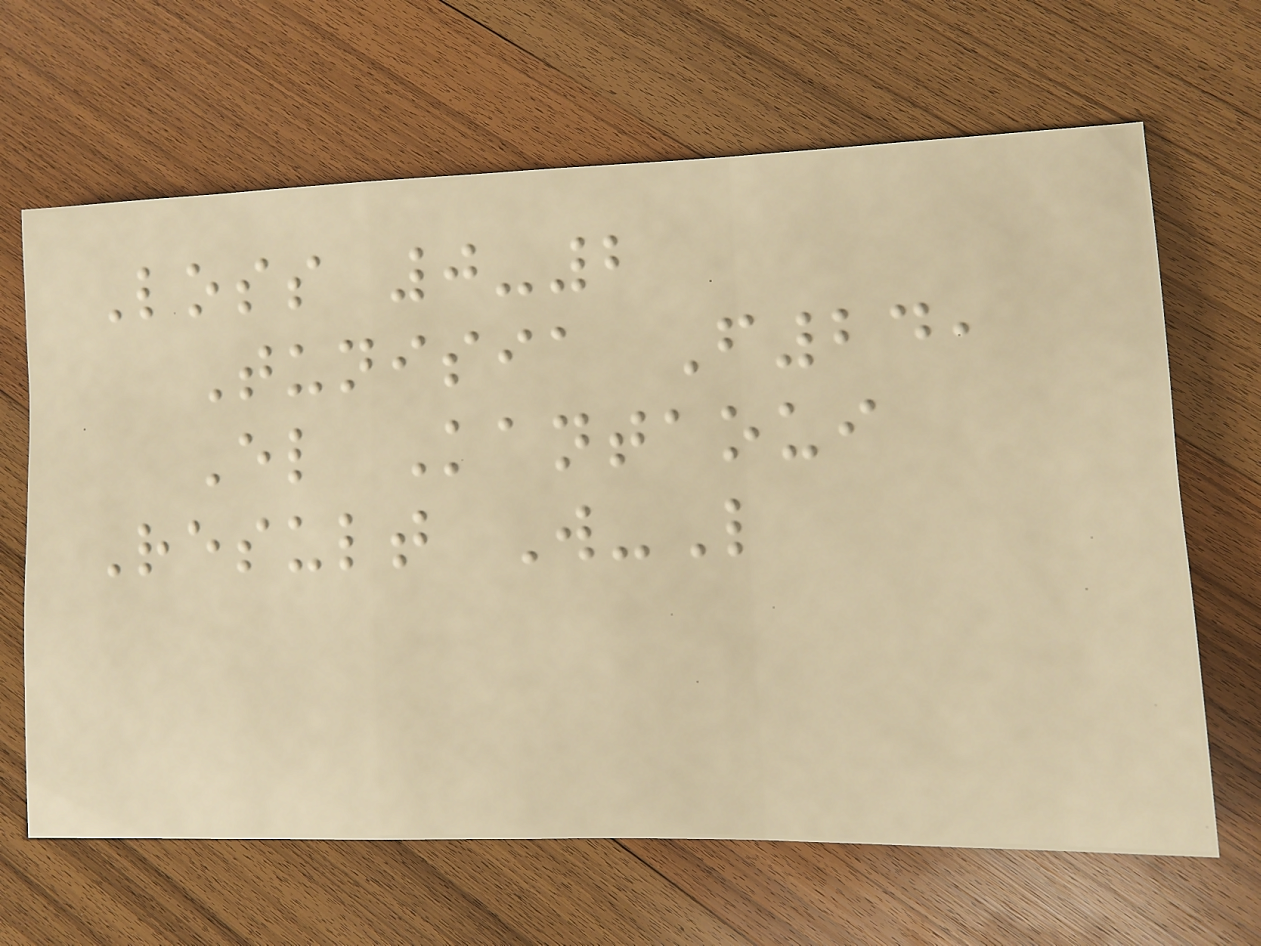Loss 0-2
Tunisia F24,
El Kantaoui
Result W-L
